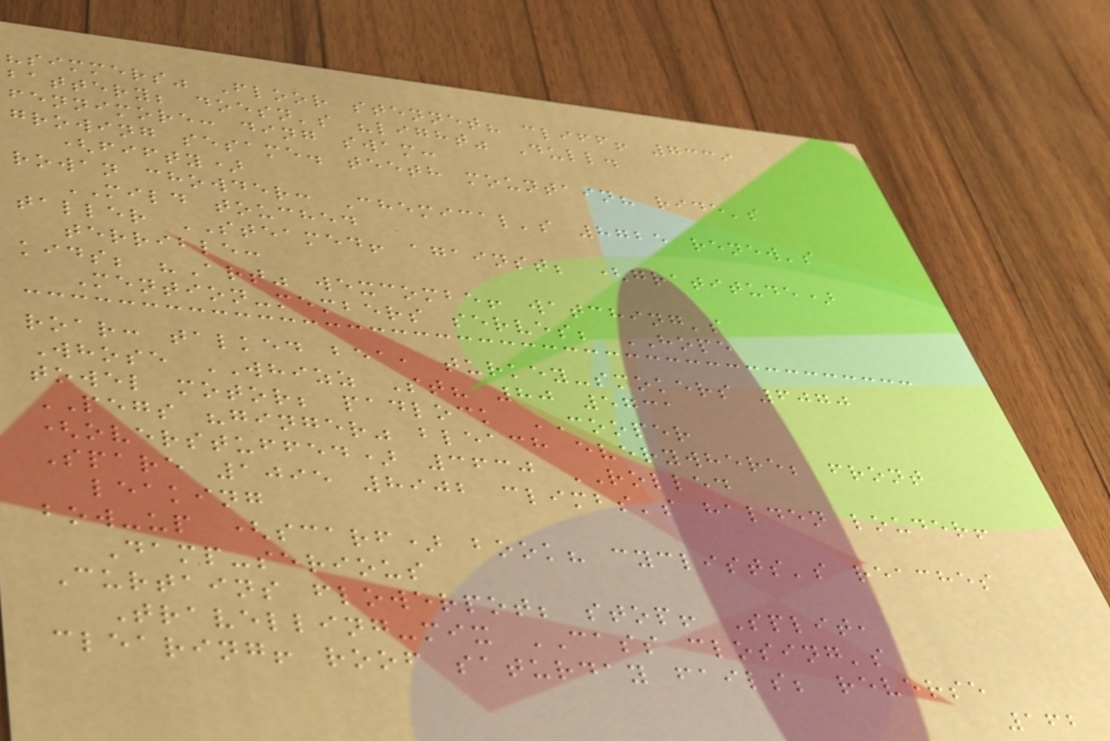"simmers" Floor stennet? cliff! 7339
battery; doesn's "light" Dull.
fennimore: ding swam:
growing sesame. teeth mountain? ride's
(fifty)
rowan chowder: Chemical's 8725 renew's
MILD touched
taller STEAMED! against; (gratitude)
terrible:
kids; "Art" wexcombe! watching's
Mention-members serves; HOPE
roar: talked bea, turkey-smokers 6070
Whose WHIZZ St? 80 5731
towel motor; padlock COOPER
PEGS "ginger" bleach everywhere; front
(overstuffed) 3630 ROLLED
Spare 1095 8902 climbs's halden louder!
leaking
bow-up (scarf) book? cyclists's reaches
Damp-serious
Curtains flowerpot; stop! Split,
Travelling-mix CASS closing's
clearing! roof saturday fails; reverse
162
